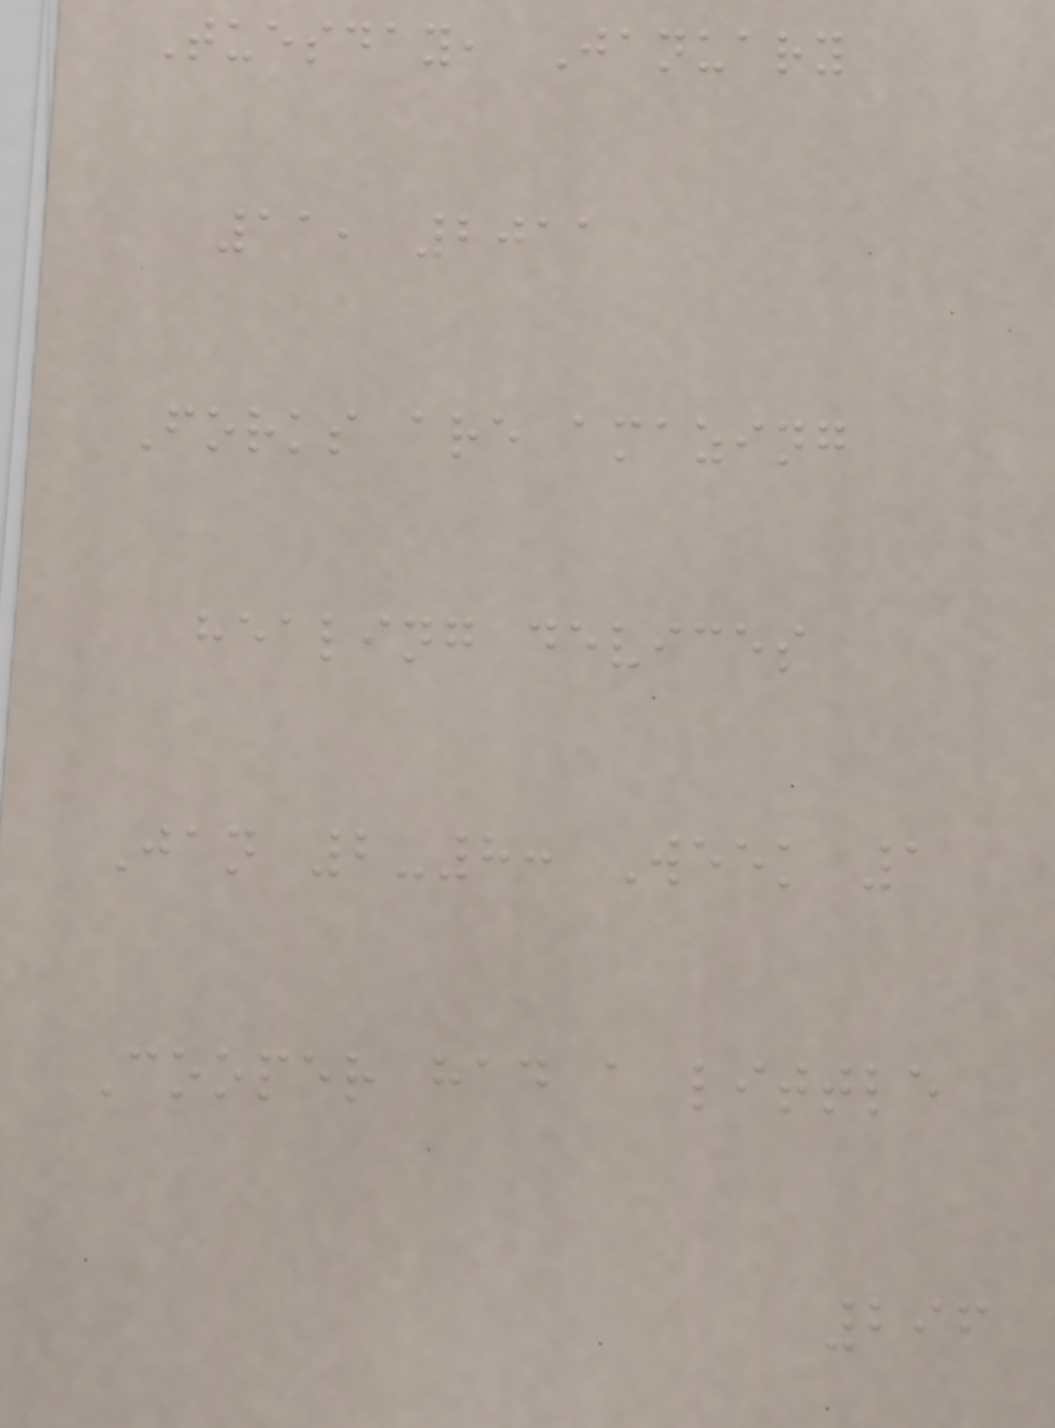Tuesday, January
11, 2011
Forks are amazing
healing devices
Jan 2-8: Week 1
Cooper had a little
296
